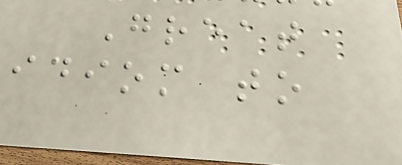Great
idiom to
